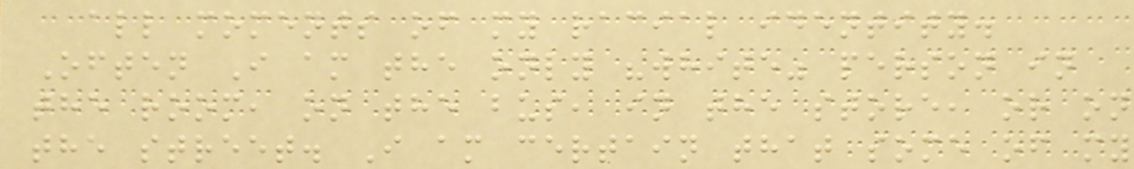all moments of my racial identity.
Often I am the only "white" person in
the room, on the bus, in the store, or on
the street. I am certain that some of my
